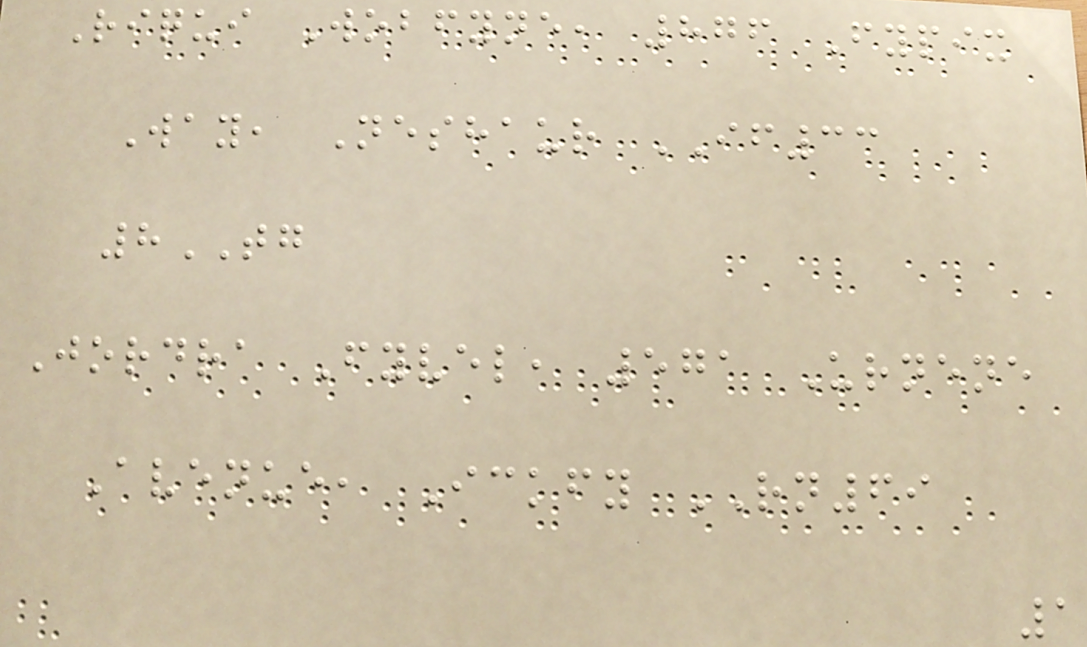Riqui Wobfyne, 876 Fypix
Way, Neshaur IF33
8TG
Jordra Fyvel, 571 Urnene
Avenue, Ickfy RN69
1
